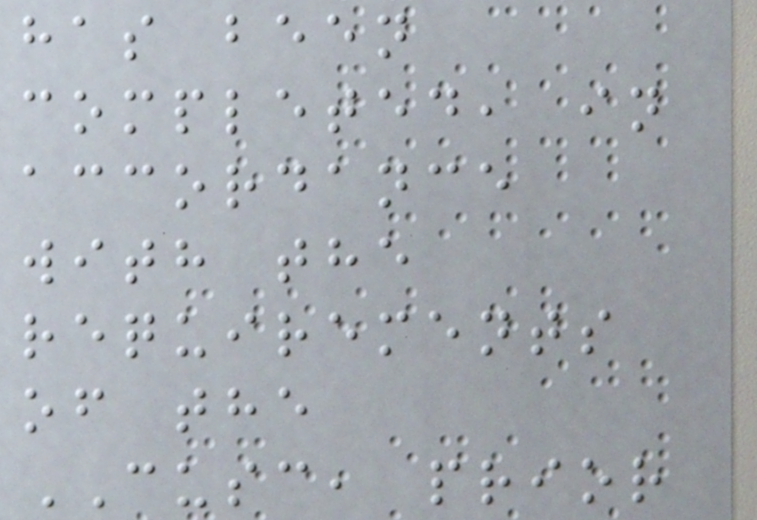has been
completed, in
accordance
with the
requirements
of the
CUSC, prior
